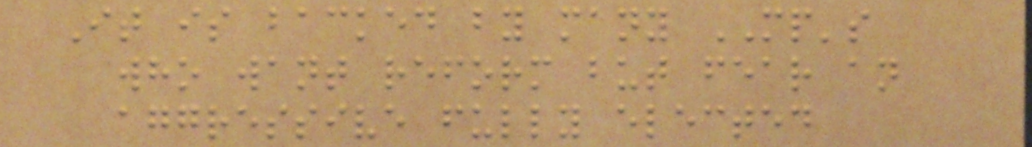It is backed by many MP's
who want reform but fear an
aggressive fully elected
